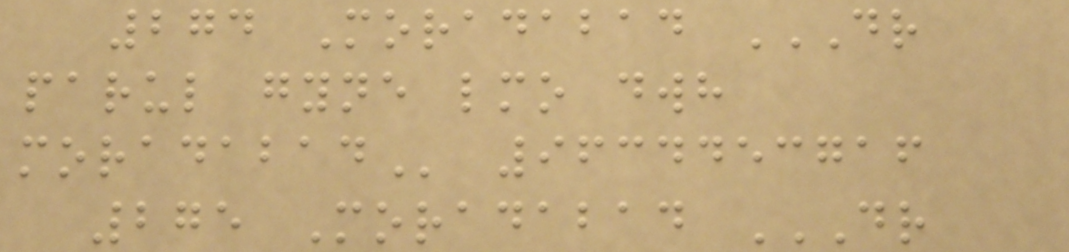274 Moradabad DR
PARUL GYNE LMO DWH
MORADABAD 9634453716
275 Moradabad DR
